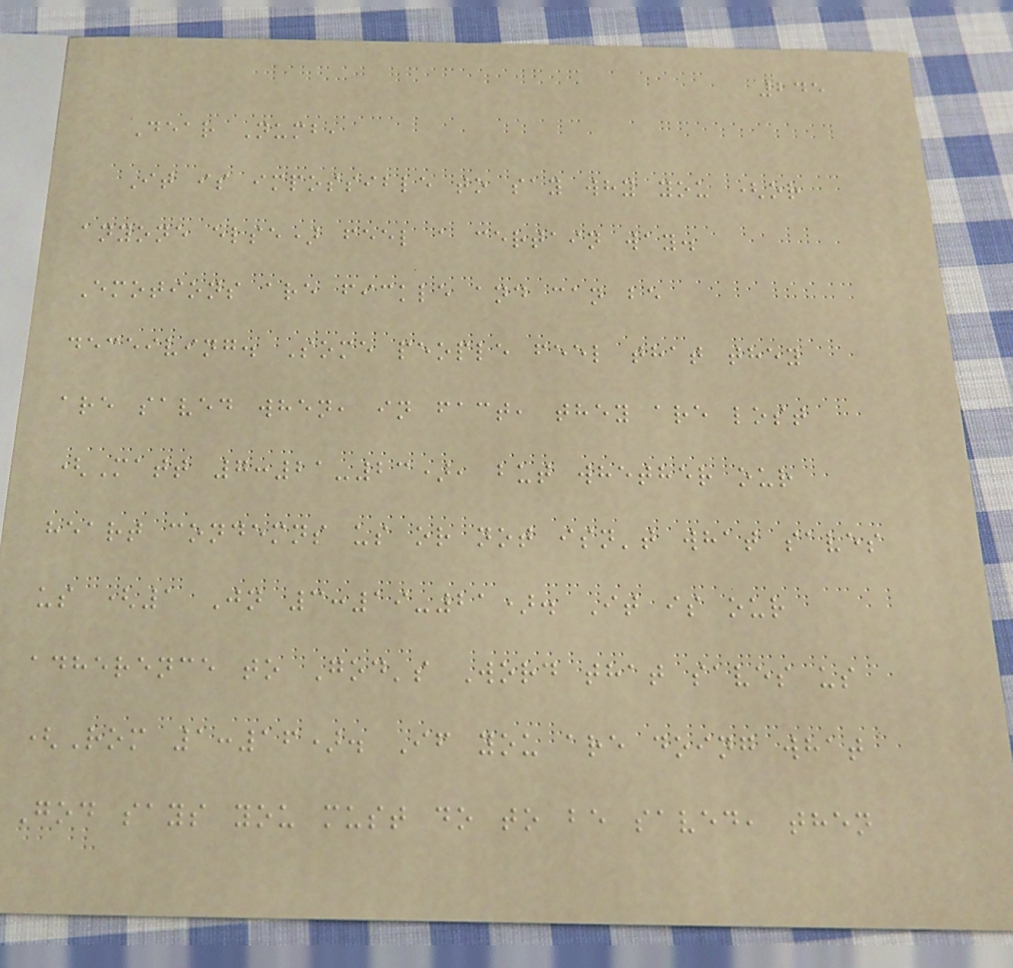245
Dear Numb,
It is impossible to say why you (or
anyone else) feel a certain way.
Emotions are fickle and can be
deceiving. Some people feel that they
are saved when, in fact, they are lost
(Matt 7:21-23), but whether our
heart condemns us or not isn't what saves
us (1 Jn 3:19-21). It is our
adherence to God's Word that saves us
(Rom 1:16). If you are doing what
God says you must do to be saved, then
